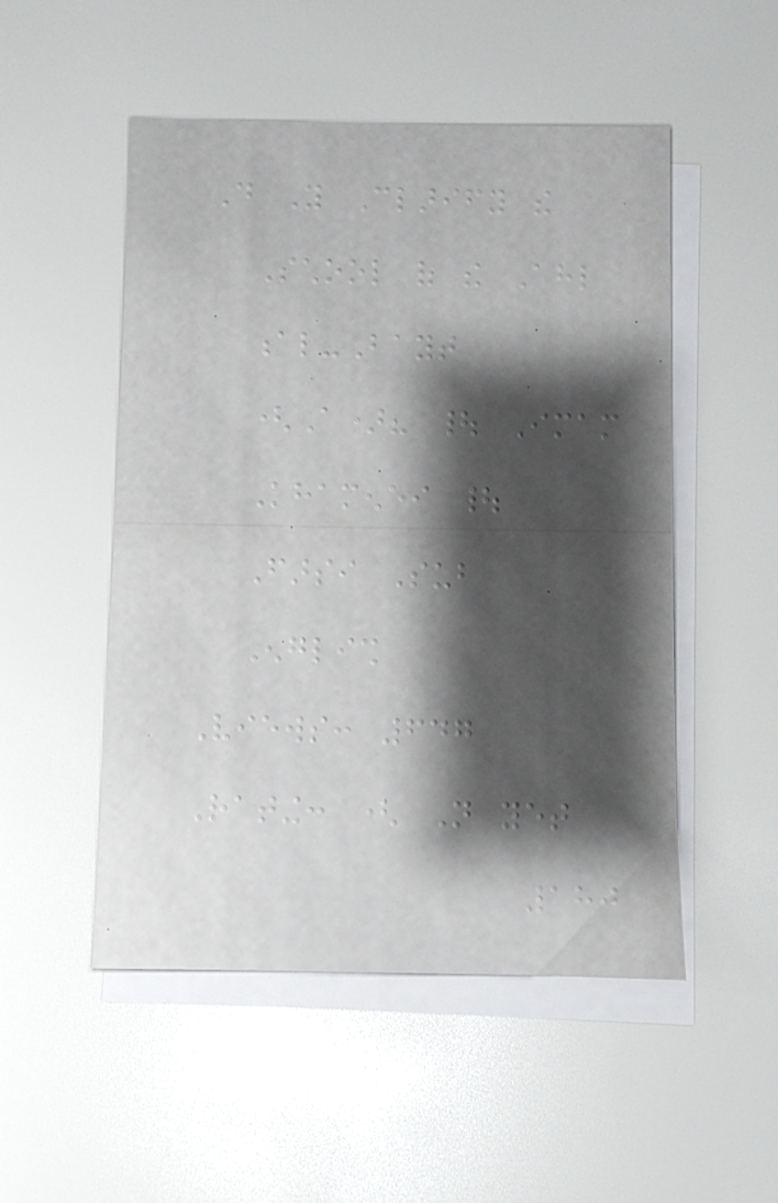Do You Clarify the
School of the Ahl
al-Bayt
(A)? | Imam
Khamenei |
Farsi Sub
English
Views: 647
Rating: ( Not yet
180
